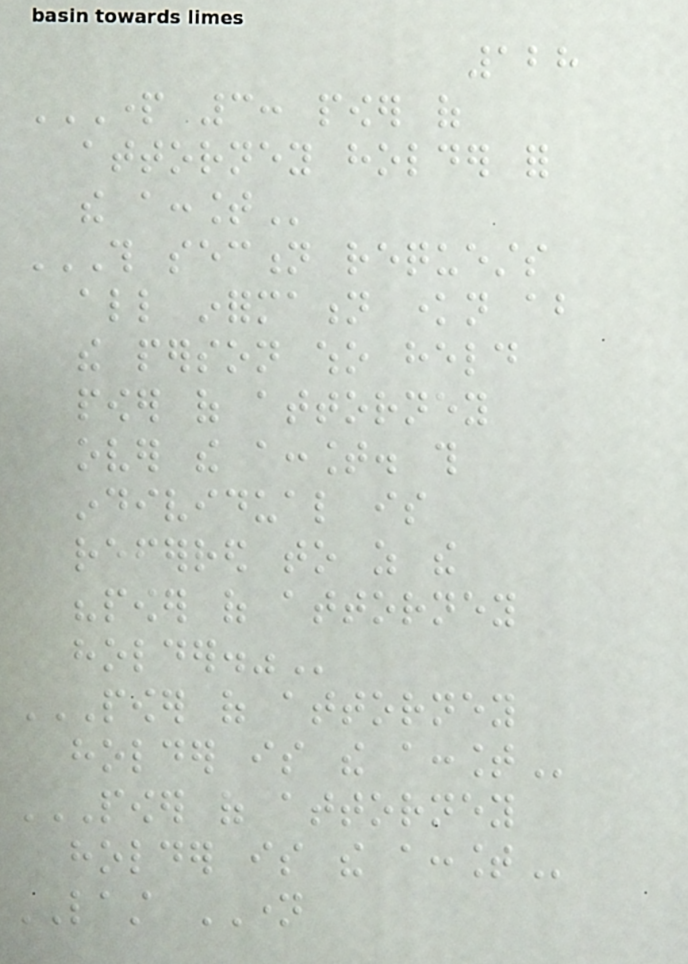128
PART 3: POWER OF
ATTORNEY HOLDER FOR
THE ACCOUNT
THIS SECTION REQUESTS
ALL INFORMATION KNOWN ABOUT
THE PERSON WHO HELD
POWER OF ATTORNEY
OVER THE ACCOUNT. THIS
INDIVIDUAL IS
REFERRED TO AS THE
"POWER OF ATTORNEY
HOLDER."
POWER OF ATTORNEY
HOLDER IS THE ACCOUNT
POWER OF ATTORNEY
HOLDER IS THE ACCOUNT
LAST NAME
